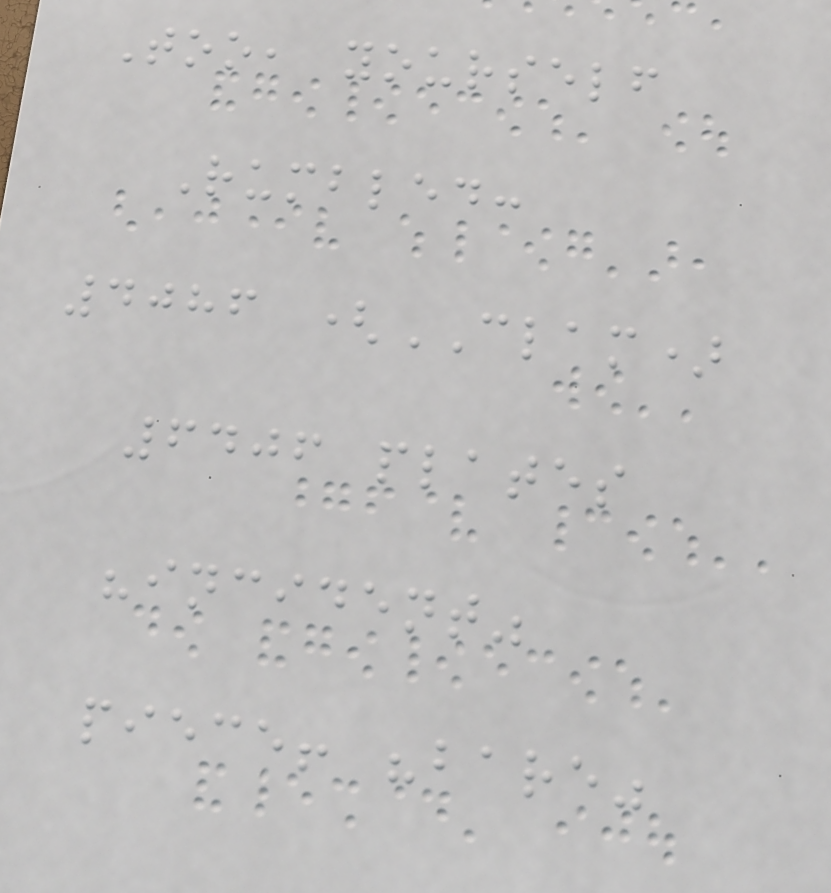Too, yourself
Rumbled:
4086 (CLAM)
6406 plates
"incident"
piece! "bare"
